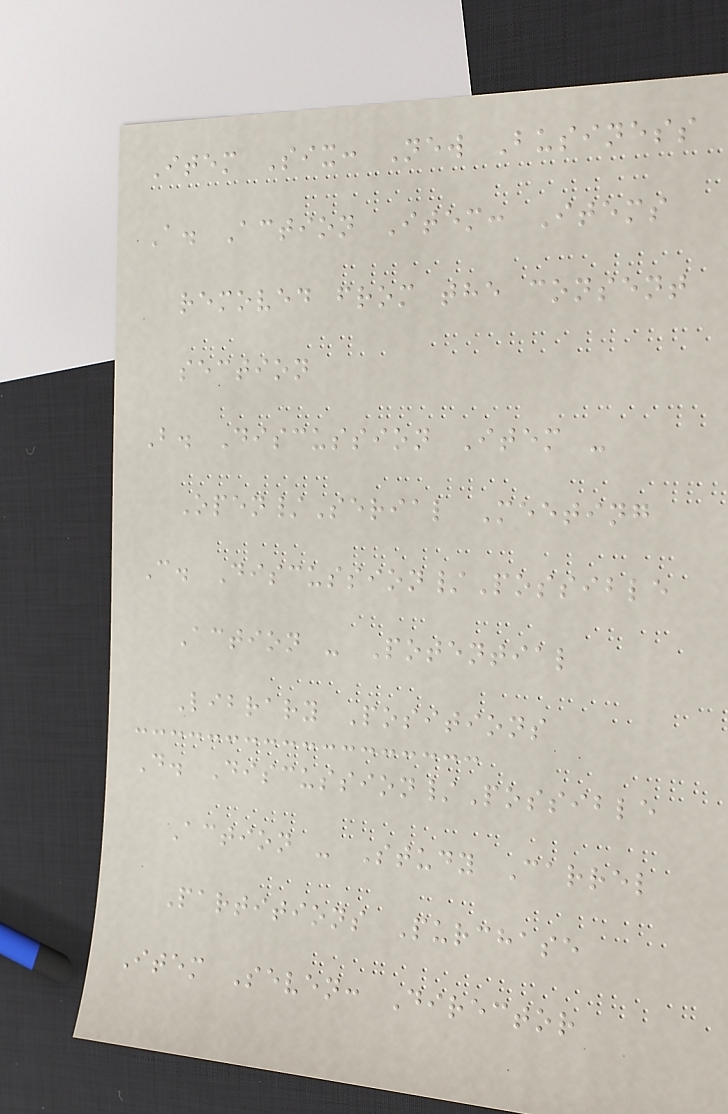Item Six: New Business
A. Action Item: Items
removed from the consent
section
B. Discussion Item -
Open/Serial Meeting
C. Discussion/Possible
Action - Potential
Library Positions
D. Discussion/Possible
Action - Study Carrel
Partitions Purchase
Item Seven: Director
